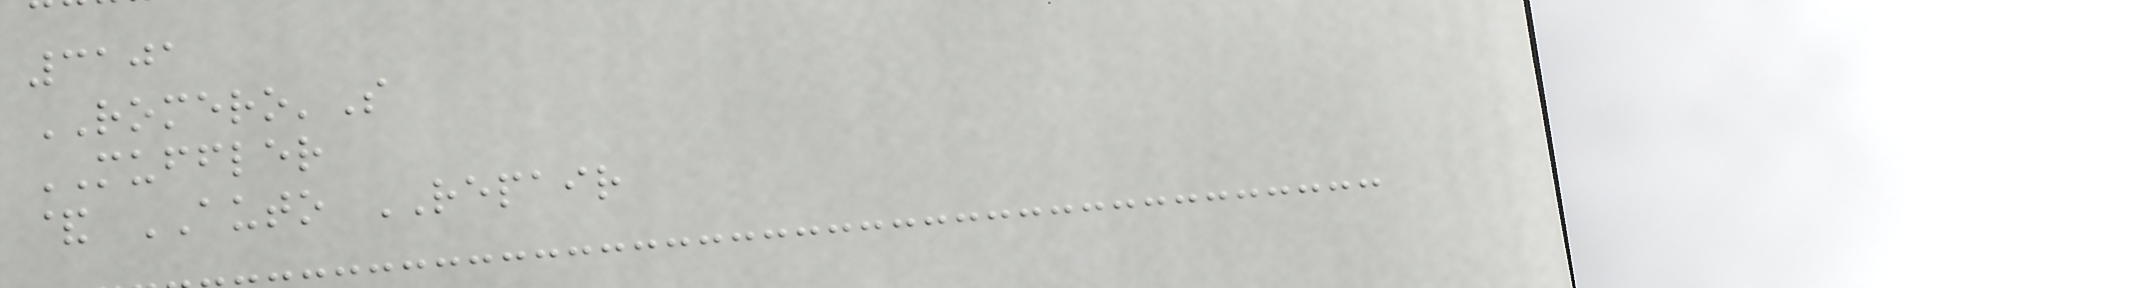3101
ROMERO'S
MUFFLER
& AUTO REPAIR
